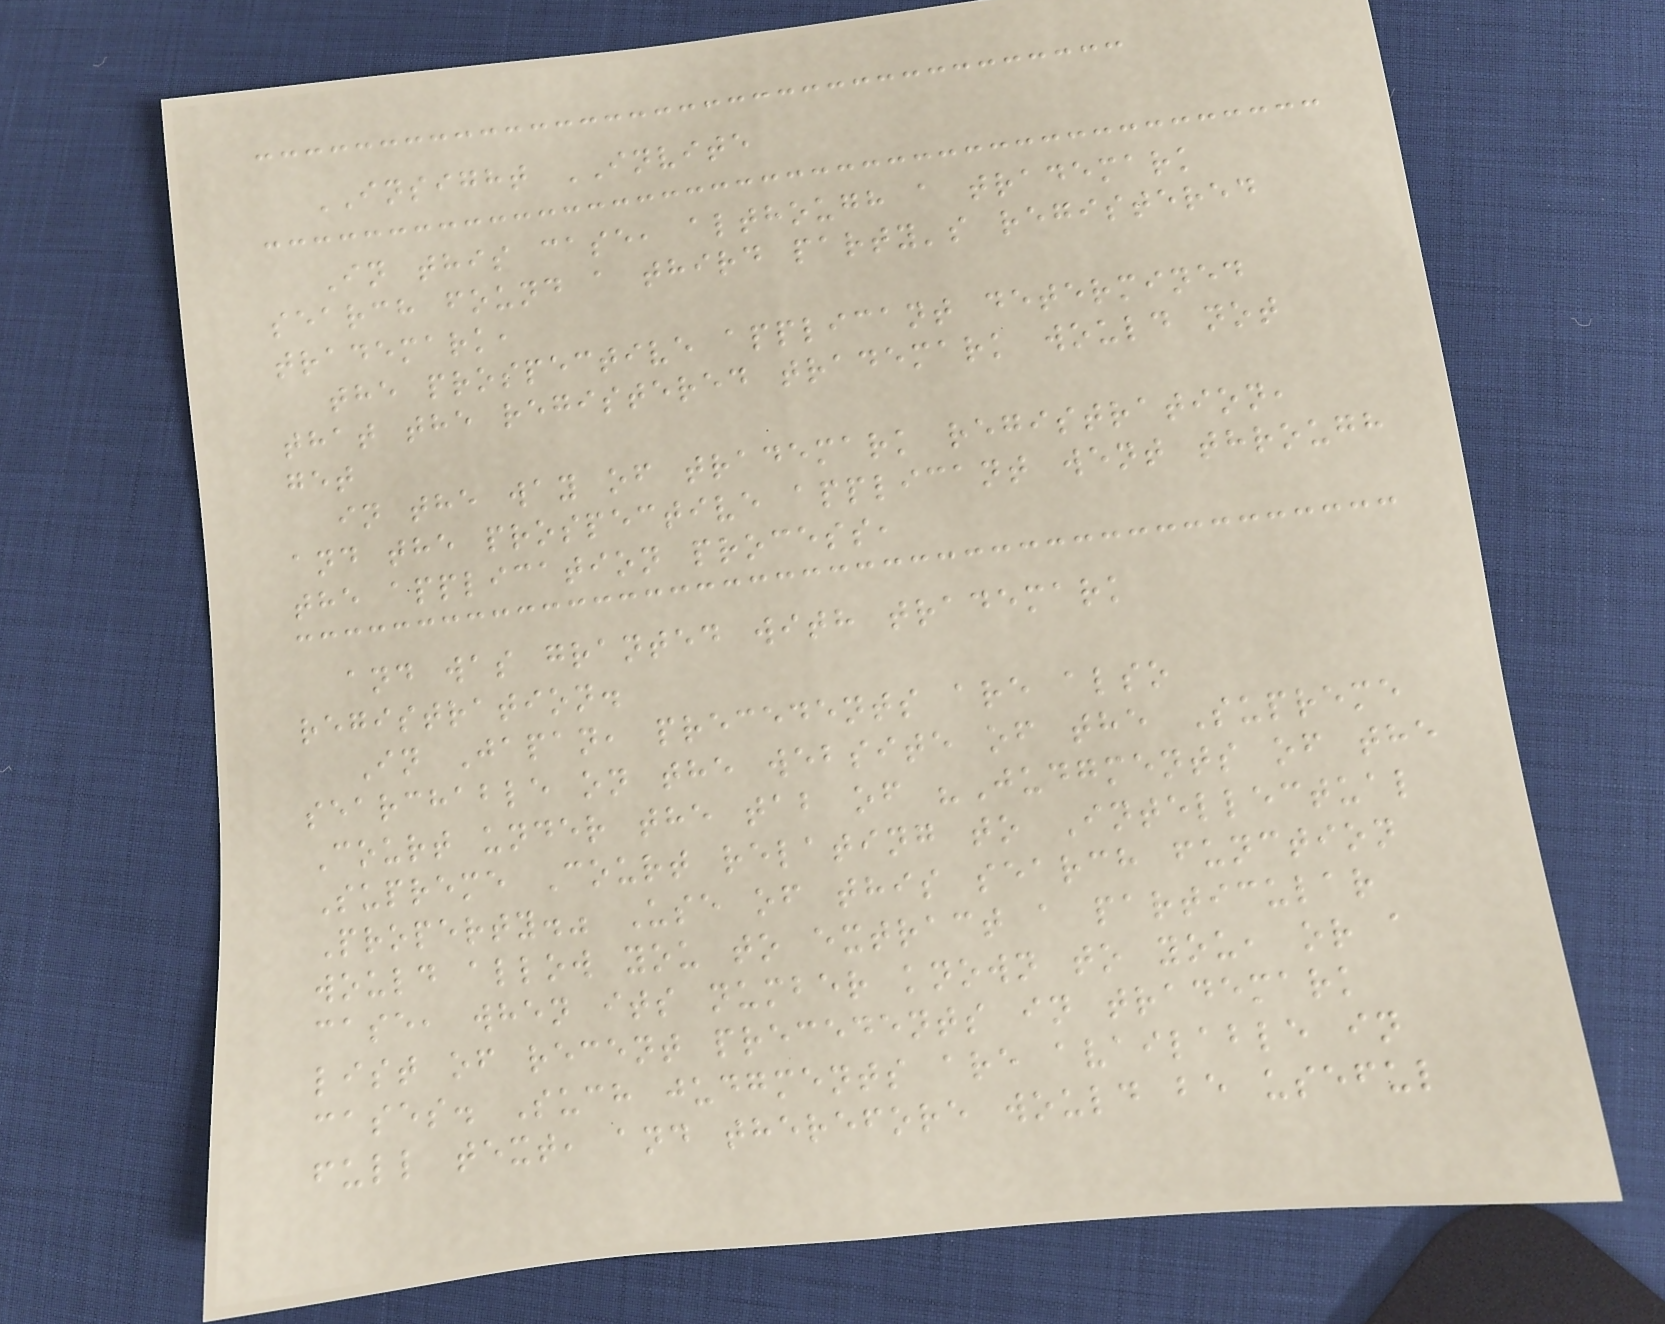INSIGHT INVITE
In this case, although a trademark
search found a third party's registered
trademark,
the prospective applicant determined
that the registered trademark would not
get
in the way of trademark registration,
and the prospective applicant went through
the application process,
and was granted with trademark
registration.
In Japan, precedents are also
searchable on the website of the Supreme
Court under the tab of "Judgments of the
Supreme Court relating to Intellectual
Property." Use of this search function
would allow you to extract a particular
case, when its number known to you, or a
list of recent precedents in trademark
cases. Such judgments are available in
full text, and therefore would be useful
